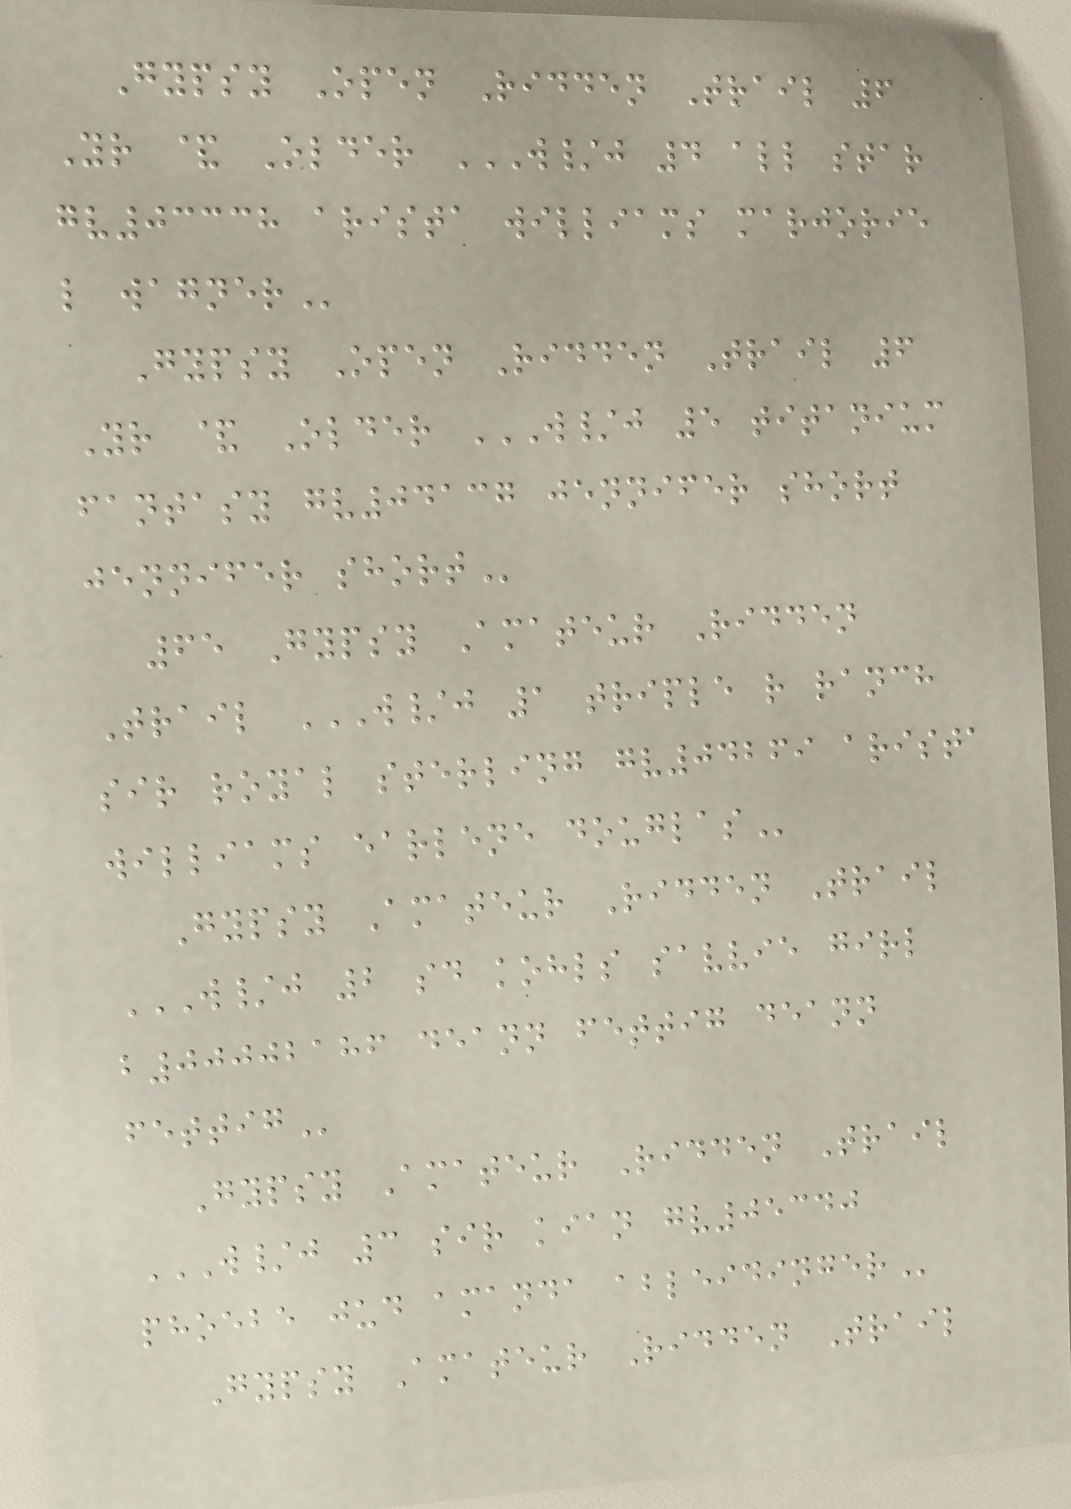Gypsy Open Ridden Trail 6
Yr & Older W/J 4 ALL STAR
GV03338 ARISTA WILLIAMS MARJORIE
L WAGNER
Gypsy Open Ridden Trail 6
Yr & Older W/J 5 TITANIUM
FANTASY GV04137 JENNIFER SHORT
JENNIFER SHORT
65 Gypsy Amateur Ridden
Trail W/J 1 TRIPLE R RANCH
SIR ROYAL STERLING GV04269 ARISTA
WILLIAMS EARLENE DOUGLAS
Gypsy Amateur Ridden Trail
W/J 2 SD KOHLS SAVVIE GIRL
B00002186 DEANN FETTIG DEANN
FETTIG
Gypsy Amateur Ridden Trail
W/J 3 SIR KIAN GV05340
PHOEBE JUD AMANDA ABLEIDINGER
Gypsy Amateur Ridden Trail
